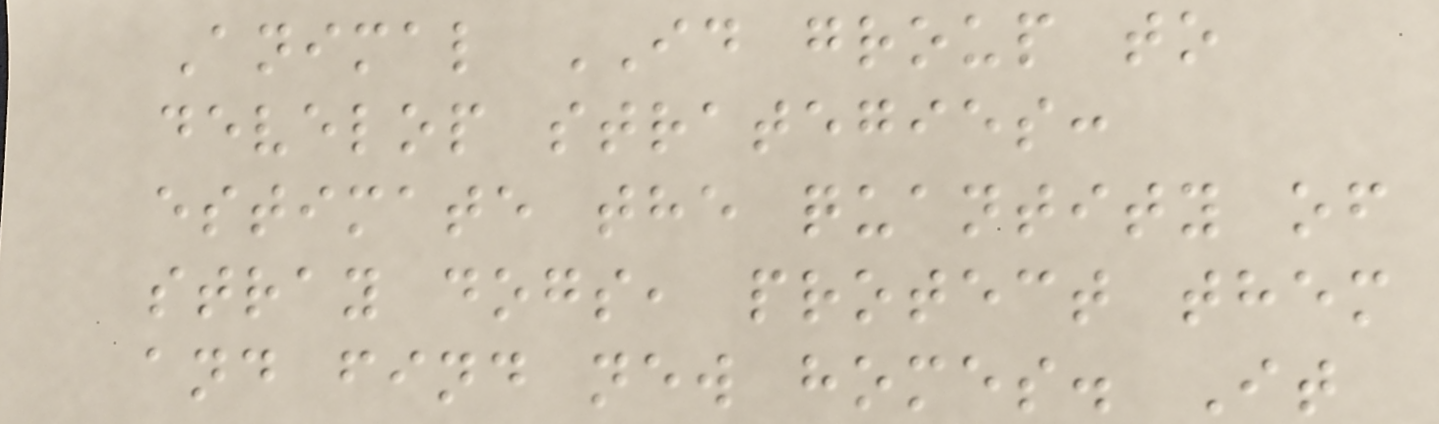Animal ID group to
develop strategies:
estimate the quantity of
stray dogs, protect them
and find new homes. It
